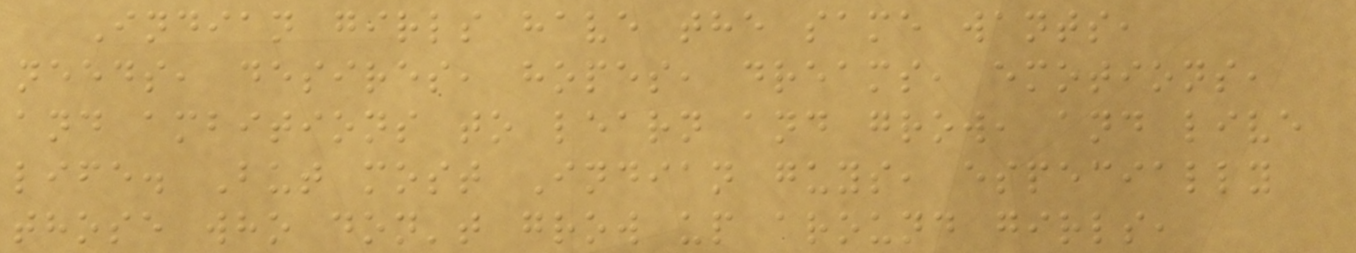Indian girls have the same wants,
needs, desires, hopes, dreams, emotions,
and ambitions to learn and grow, and live
life. But most Indian guys, especially
those who don't grow up around girls,
